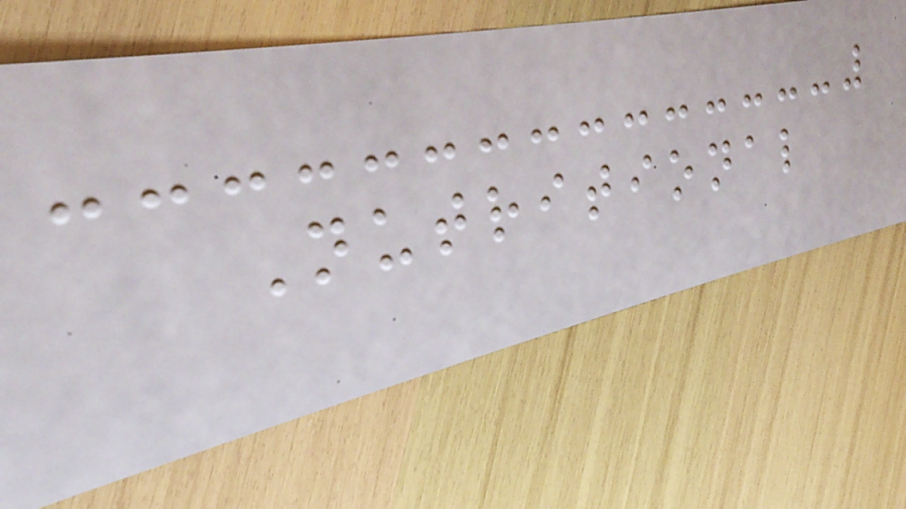Nutritional
